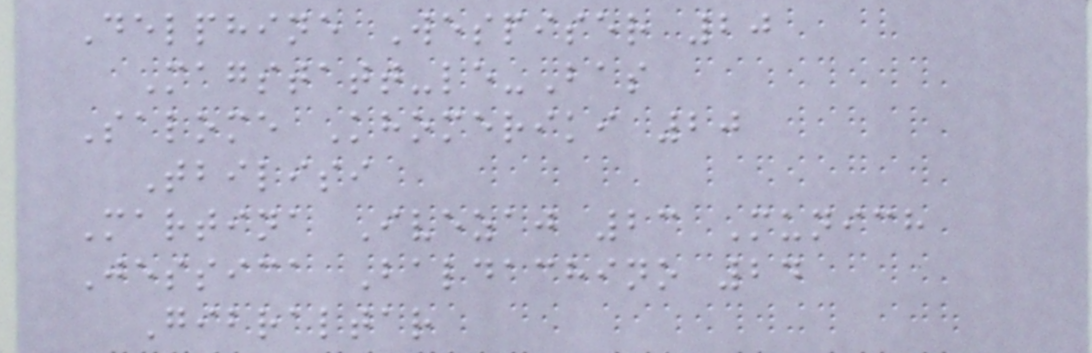Delphine Wespiser 20
Magstatt-le-Bas
Salome Khomeriki 20
Tbilisi
Martina Ivezaj 23 Munich
Jessica Baldachino 24
Gibraltar
